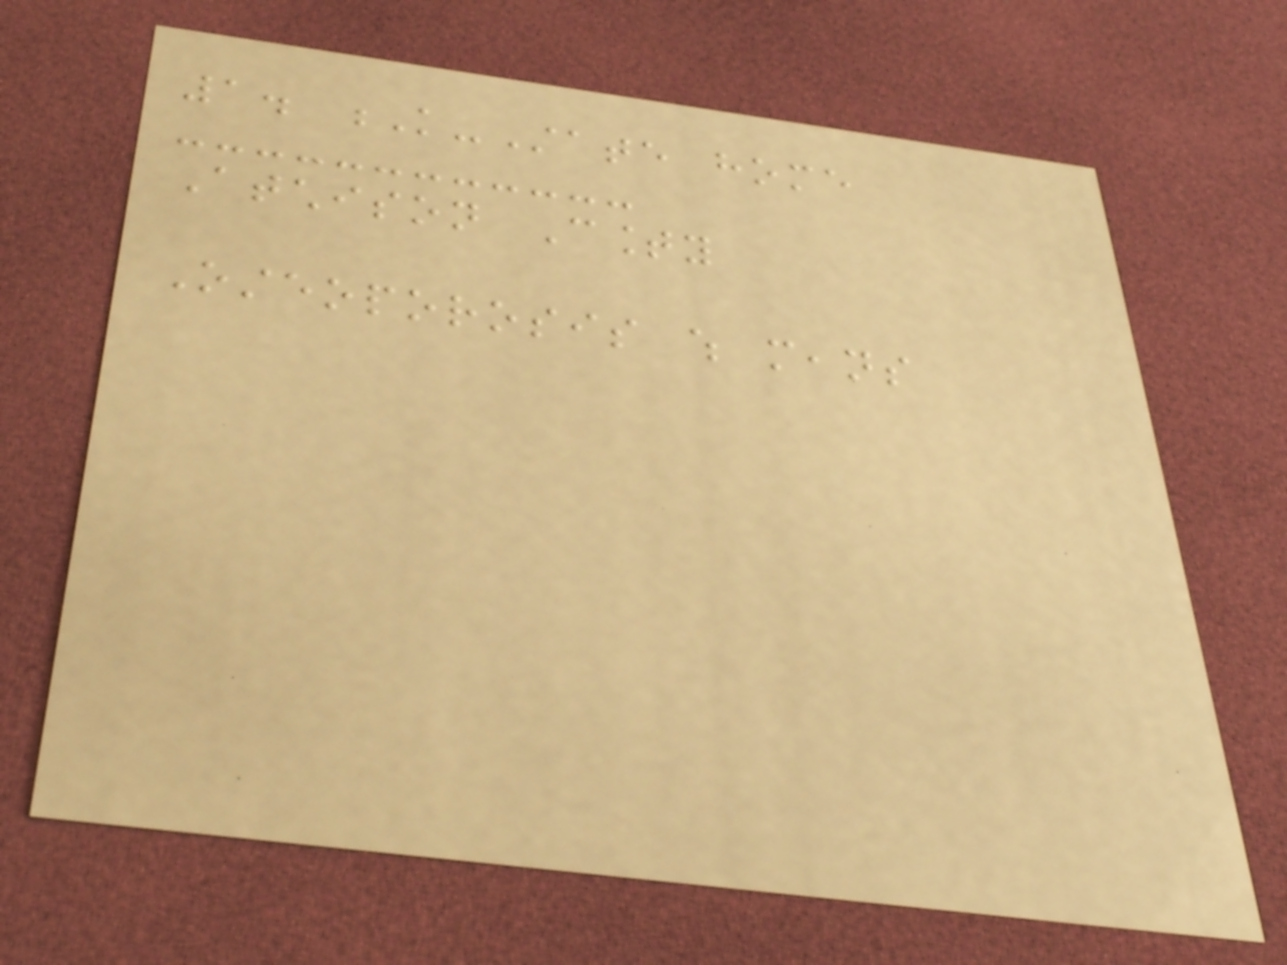1. K-State home
Atchison County
Osteoporosis which means
